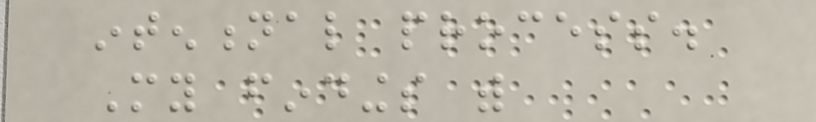intentional process.
My findings with
